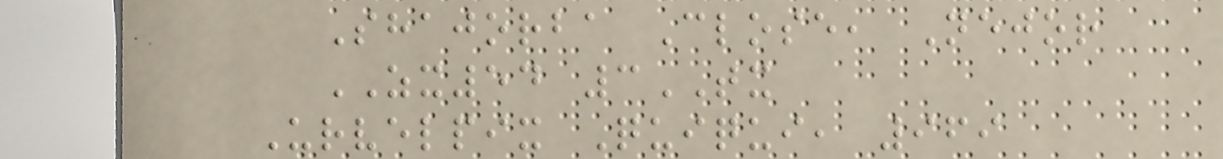Shajorba Close, Nejor
ZX54 3TX
Urvelpix Quiqui, 969
